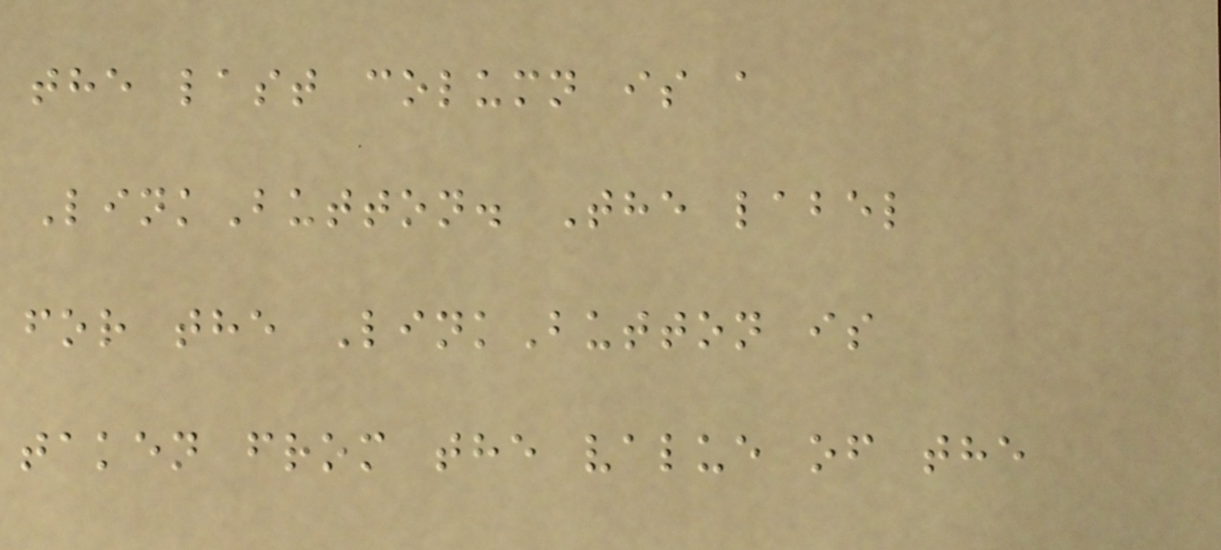the last column is a
LinkButton. The label
for the LinkButton is
taken from the value of the
